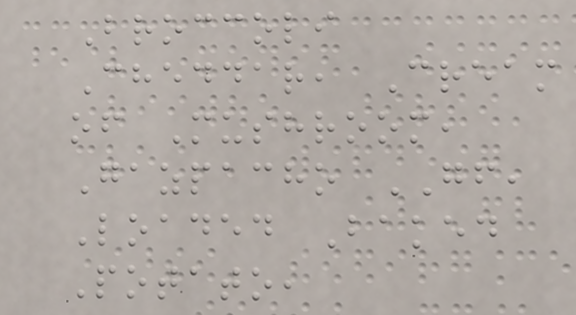Broccoli
Cheddar, Cream
of Mushroom,
Gazpacho GF,
Loaded Baked
Potato,
